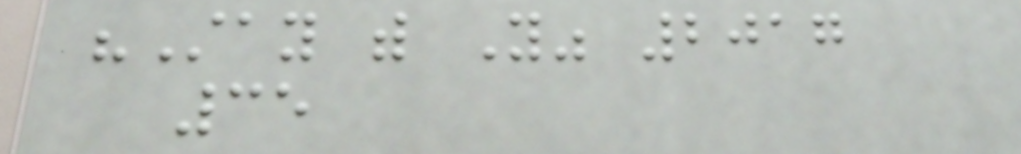"Stay with You" 2017
35
